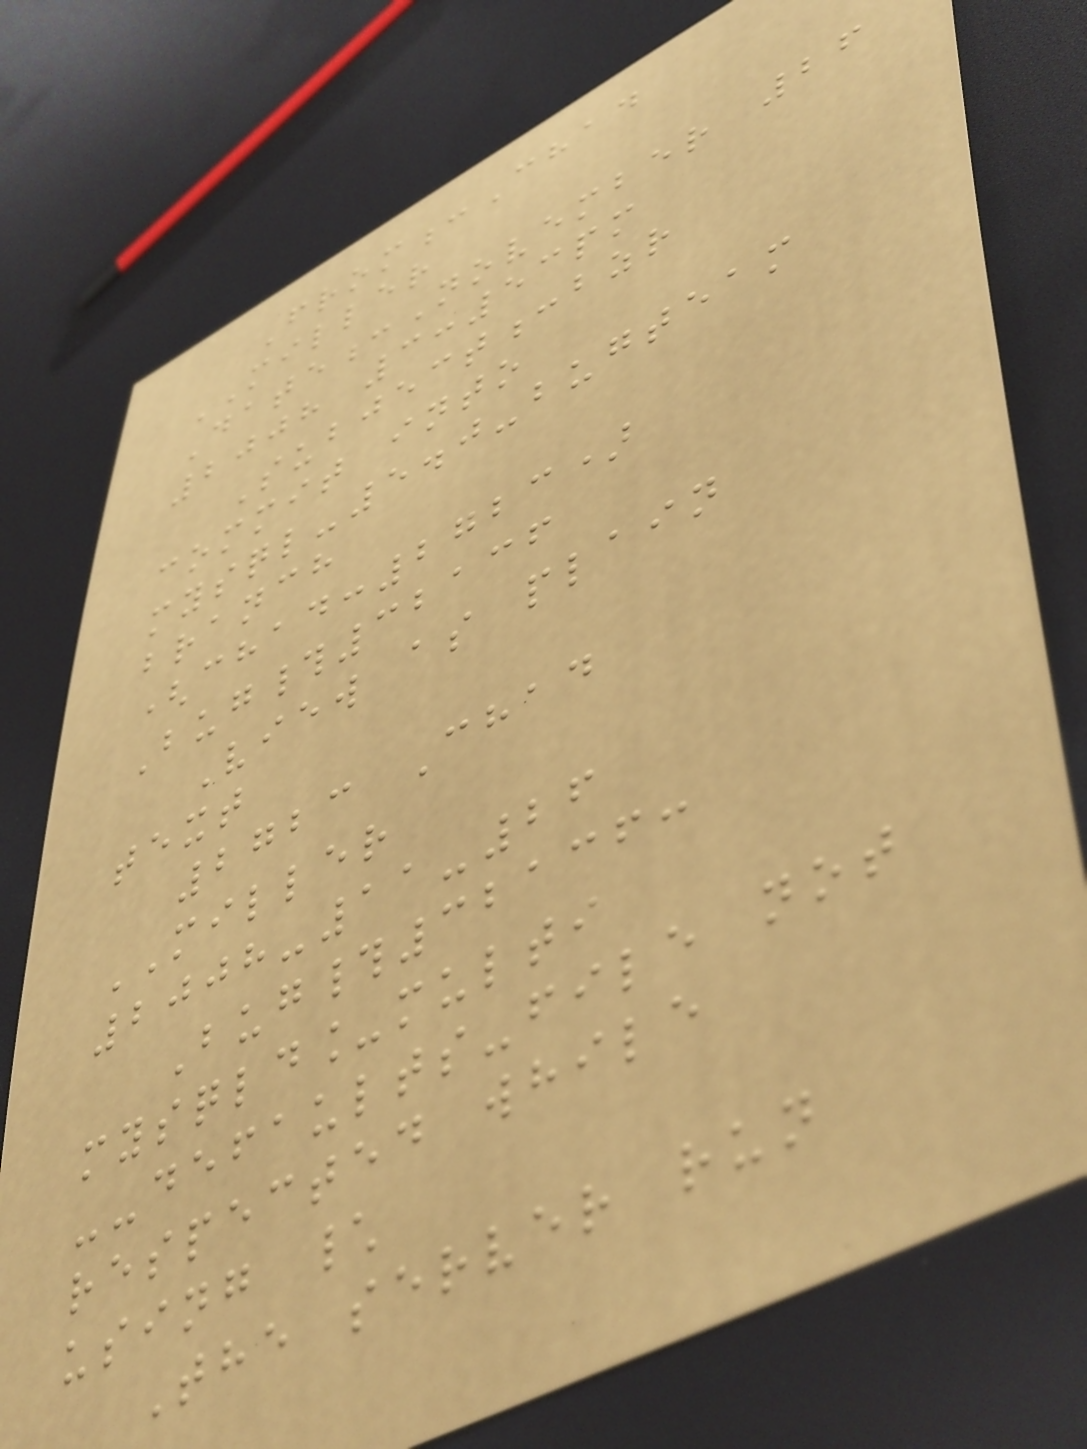From:Chad
MILLER
Date:November 26
2008 3:53pm
Subject:bzr
commit into
mysql-5.0-bugteam
branch
(chad:2723)
Bug#32136
View as plain
text
2723 Chad
MILLER
2008-11-26
Bug#32136:
mysqld_multi
--defaults-file not
respected while
using \
The server run
